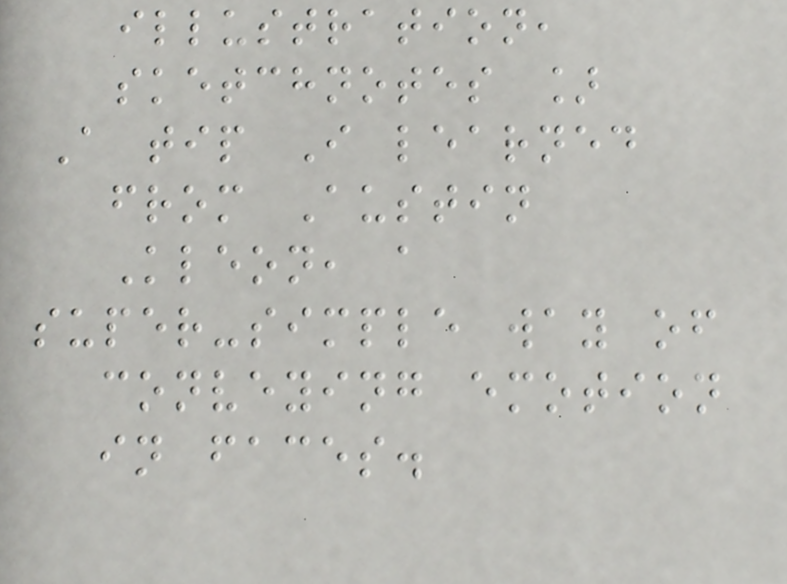illustration,
sketchnotes ]
A tip I learned
from Austin
Kleon, a
super-simple way of
conveying emotion
in faces.
